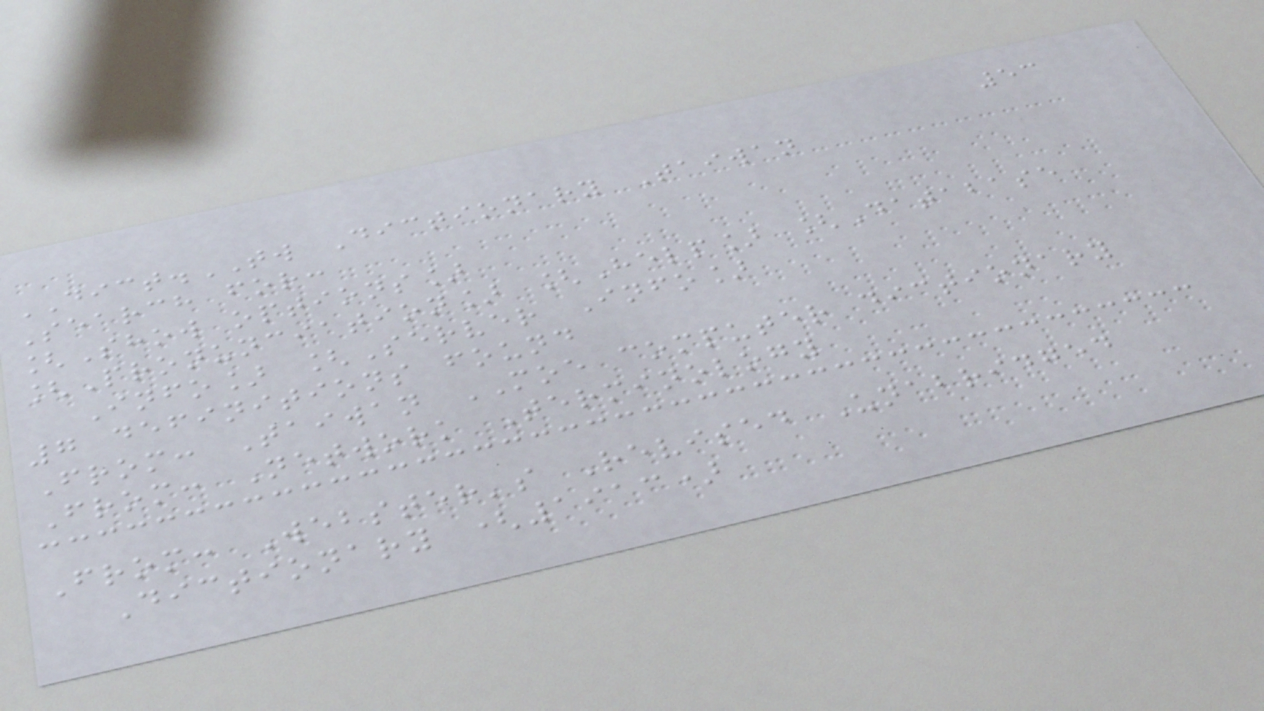53
DICT.TW Dictionary Taiwan
Search for:
[Show options]
[Pronunciation] [Help] [Database
Info] [Server Info]
7 definitions found
From: Taiwan MOE computer dictionary
From: Network Terminology
From: Webster's Revised Unabridged
Dictionary (1913)
